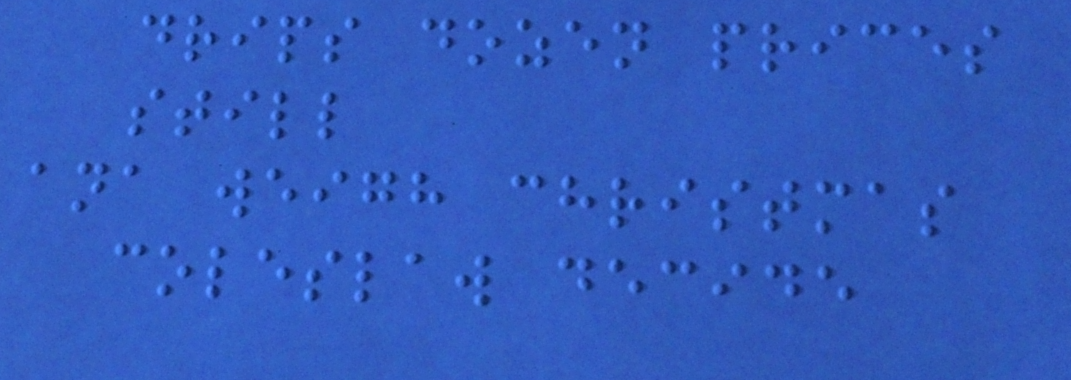drips dozen prices
still
ana weigh christmas
coleslaw decide
